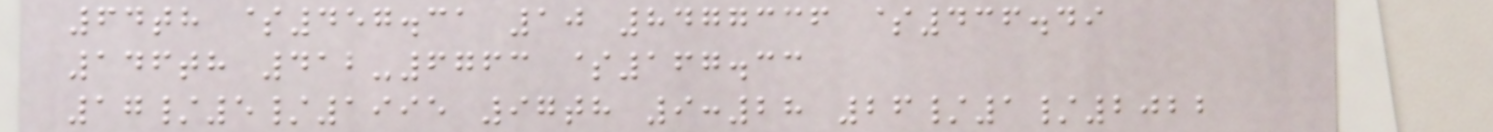64th $457.31 10 8477336 $436.49
146th 412-6763 $167.33
17/5/1995 97th 9:28 26/1/2022
